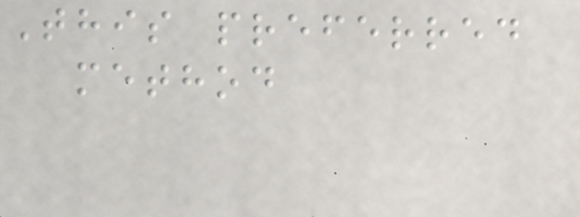This preferred
method
